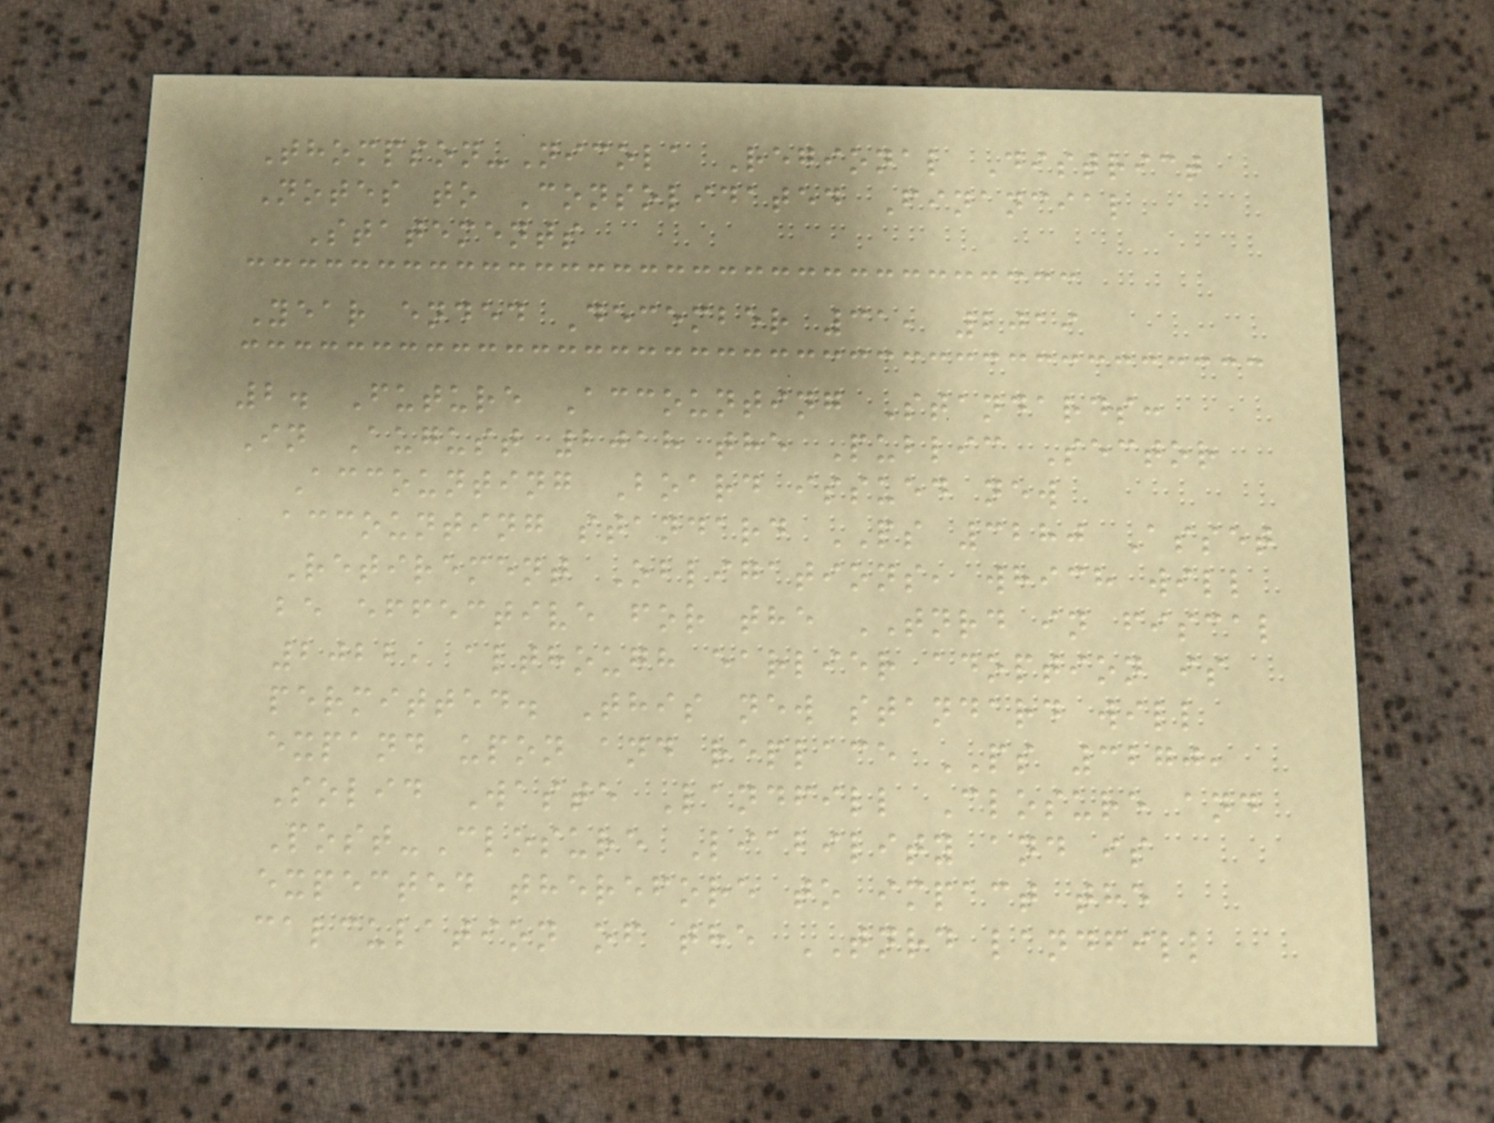Thompson-Nicola Regional District
Notes to Consolidated Financial
Statements
Year ended December 31, 2019
2. Future Accounting Standards:
In August 2018 the Public Sector
Accounting Board issued new
accounting standard PS 3280 Asset
Retirement Obligations, which will
be effective for the TNRD in fiscal
2022, although earlier adoption is
permitted. This new standard will
expand upon and replace PS 3270,
Solid Waste Landfill Closure and
Post-Closure Liability and is
expected therefore to impact the
calculation of the TNRD landfill
